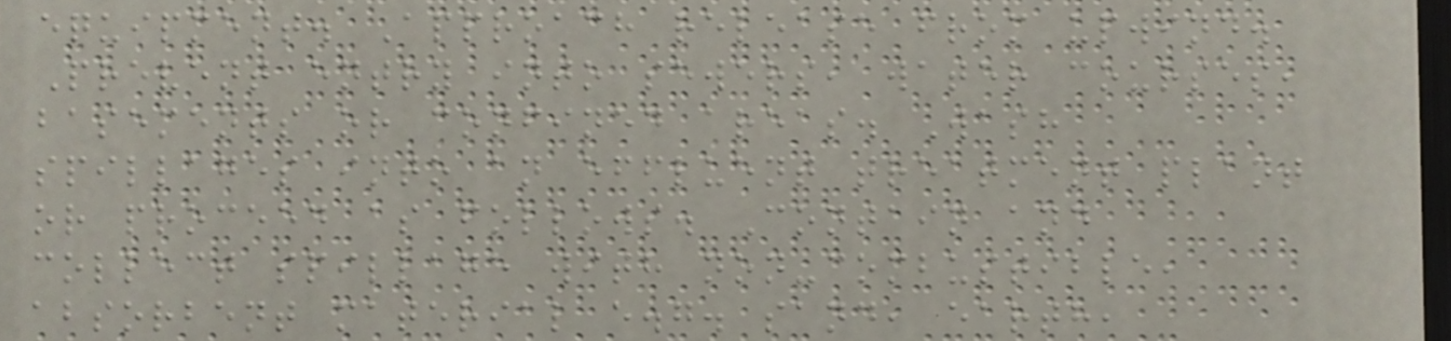equipment. Approach release from upwind.
Prevent entry into sewers, water courses,
basements or confined areas. Wash
spillages into an effluent treatment plant
or proceed as follows. Contain and
collect spillage with non-combustible,
absorbent material e.g. sand, earth,
